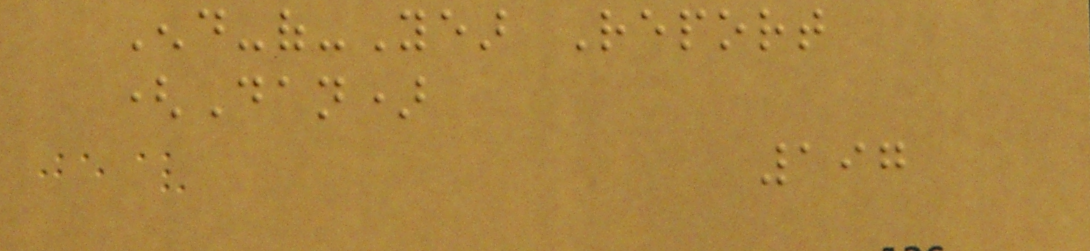End-of-Year Report
(Dan)
197
